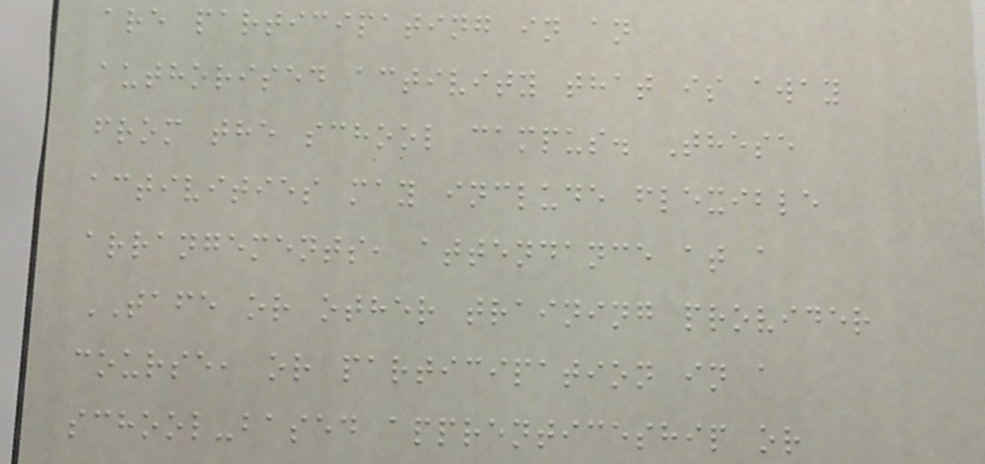are participating in an
authorised activity that is away
from the school campus. These
activities may include flexible
arrangements, attendance at a
TAFE or other training provider
course, or participation in a
school-based apprenticeship or
